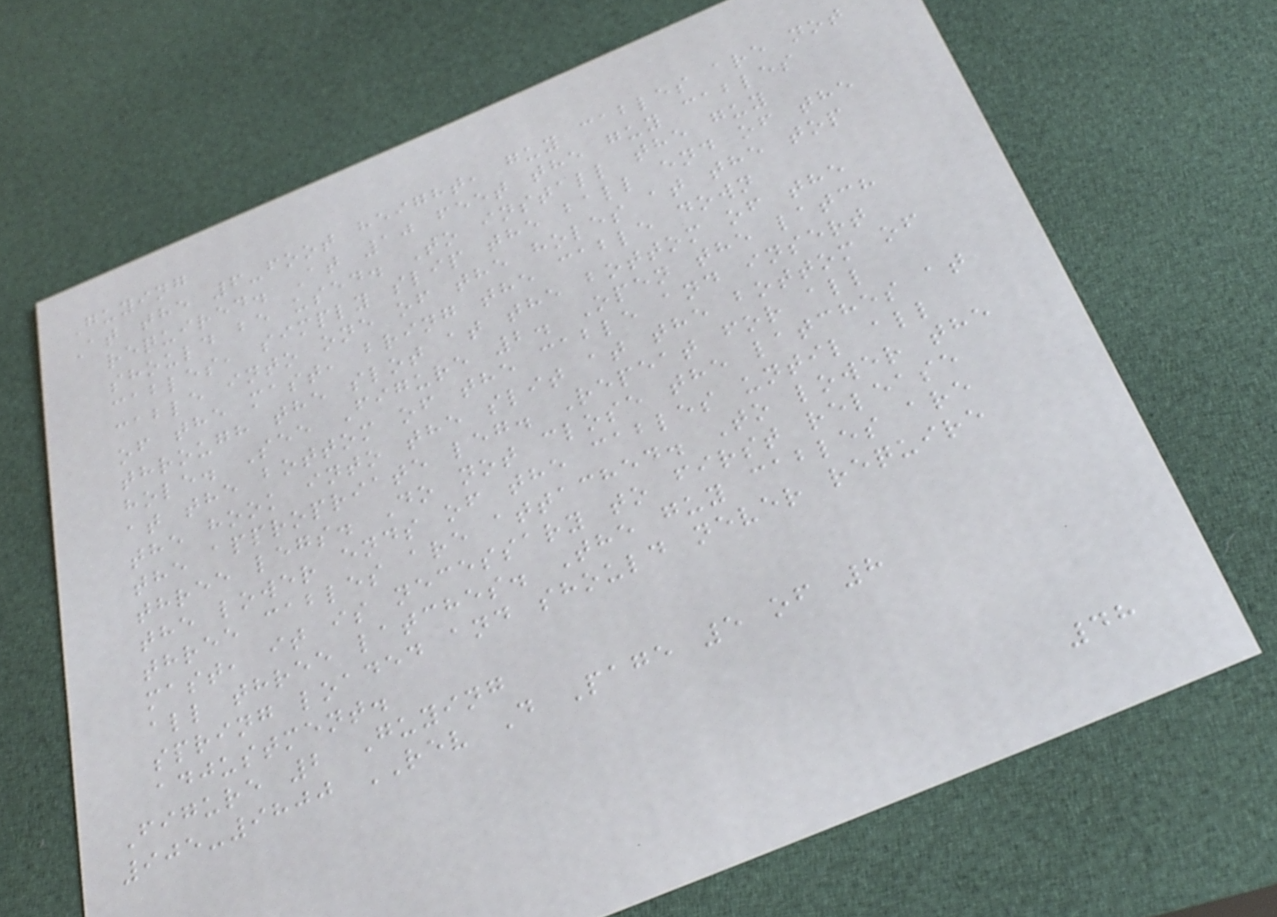Guying
At the 6-foot height, guy cables are not
required. At 10 feet the guy cables
should be used. To install the guy
cables, simply slip the ball end of the
cable into one of the holes at the top
of the mast, bring the cable down
through the slot at the bottom of the
hole. See Figure 2. Open the latch
at the bottom of the cable and insert
the hook into the slit at the bottom of
the appropriate leg. Repeat for all
three legs. Do not close the latches at
the lower ends of the cables until all
three cables are attached. To lower the
mast, it is necessary to first release
all three latches. The guy cables are
spring loaded and should never require
adjustment.
Figure 2 Guying
905-9800 REV D Page 5 of 8
48
